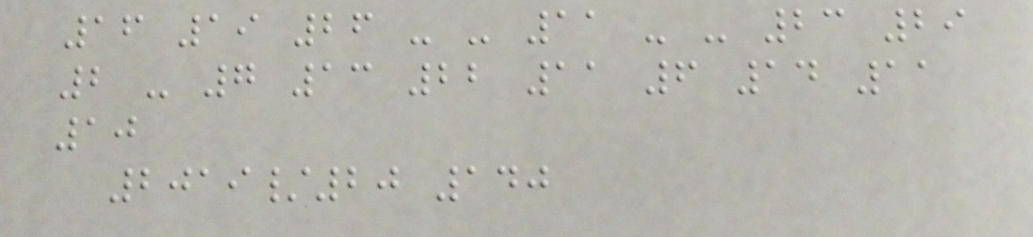16 19 26 - - 11 - - 23 29
2 - 7 13 22 11 6 14 11
10
2019/20 140
